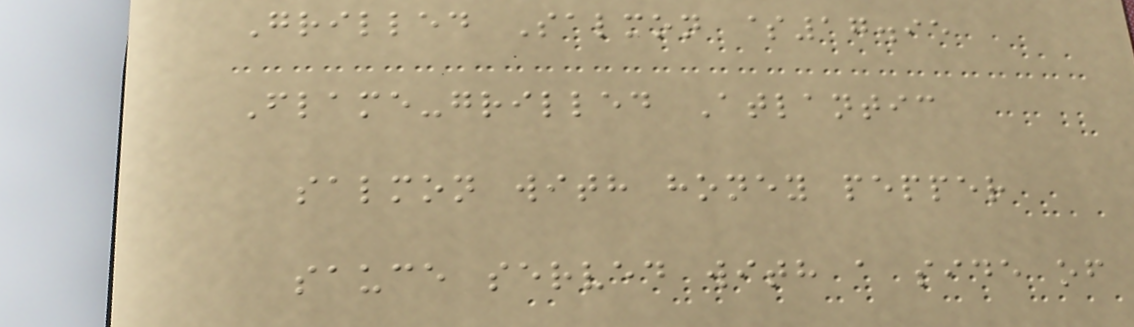Grilled Salmon $17.95
Flame-grilled Atlantic
salmon with honey pepper
sauce served with a side of
